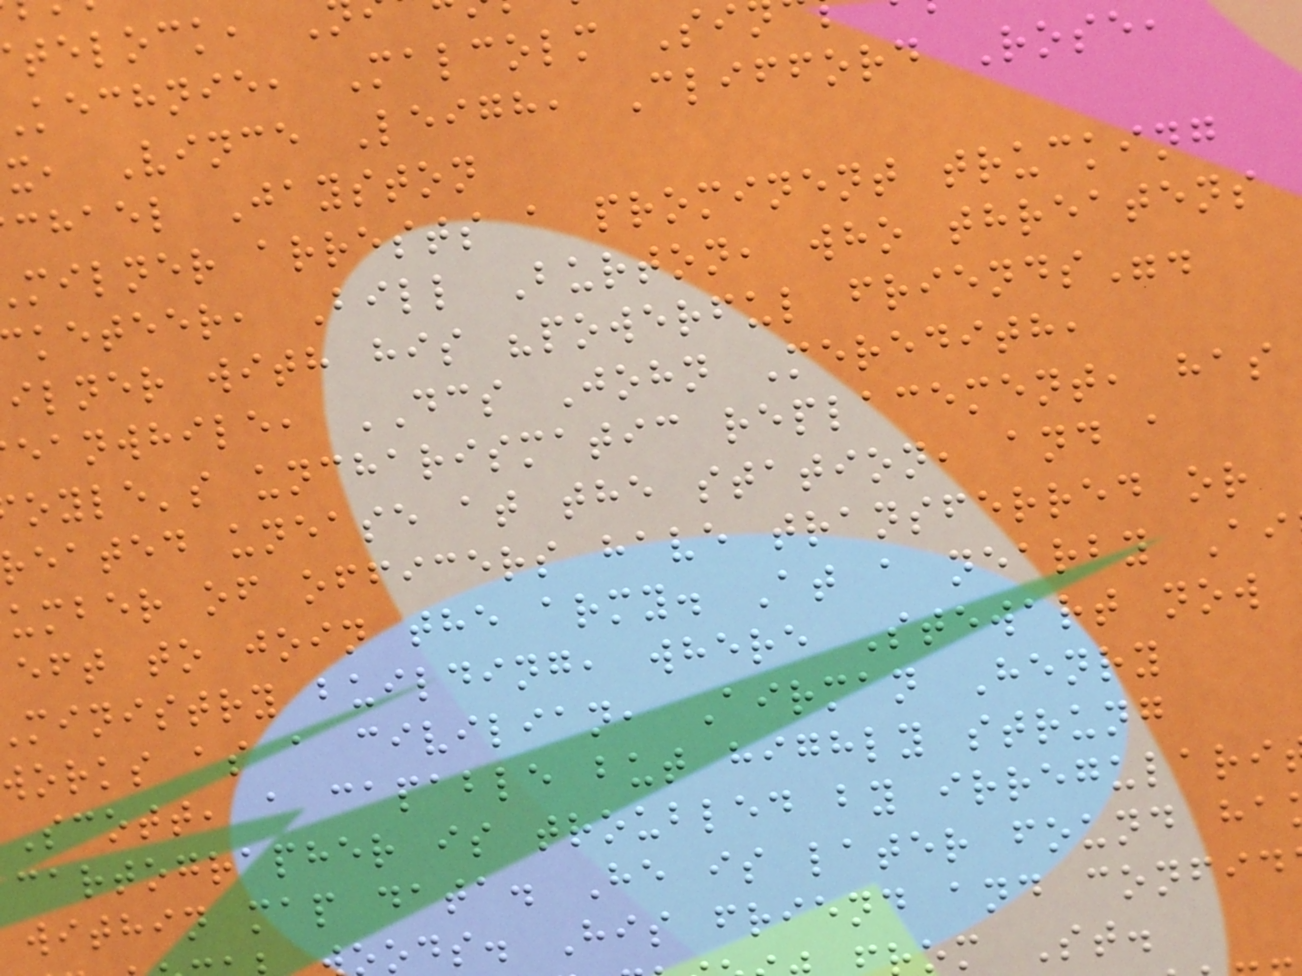kechnie, Malcolm Si
x, Vince Leigh, Clifford Rose,
chael Jayston
milner arrests a prominent trucking
keteer, Bill Burton, who threatens
ilner with his "powerful friends".
eanwhile, DCS John Meredith,
oyle's uncharismatic replacement, has
reated unease at the station, and a
umber of officers have transferred or
eft to join the army. At a nearby Ai
ministry building, where Stewart now
works as a civilian, Airman Henry
Scott, a capable but highly strung
cartographer is troubled by irregulari
within map data. He is later found ha
ods. His friend and confid
